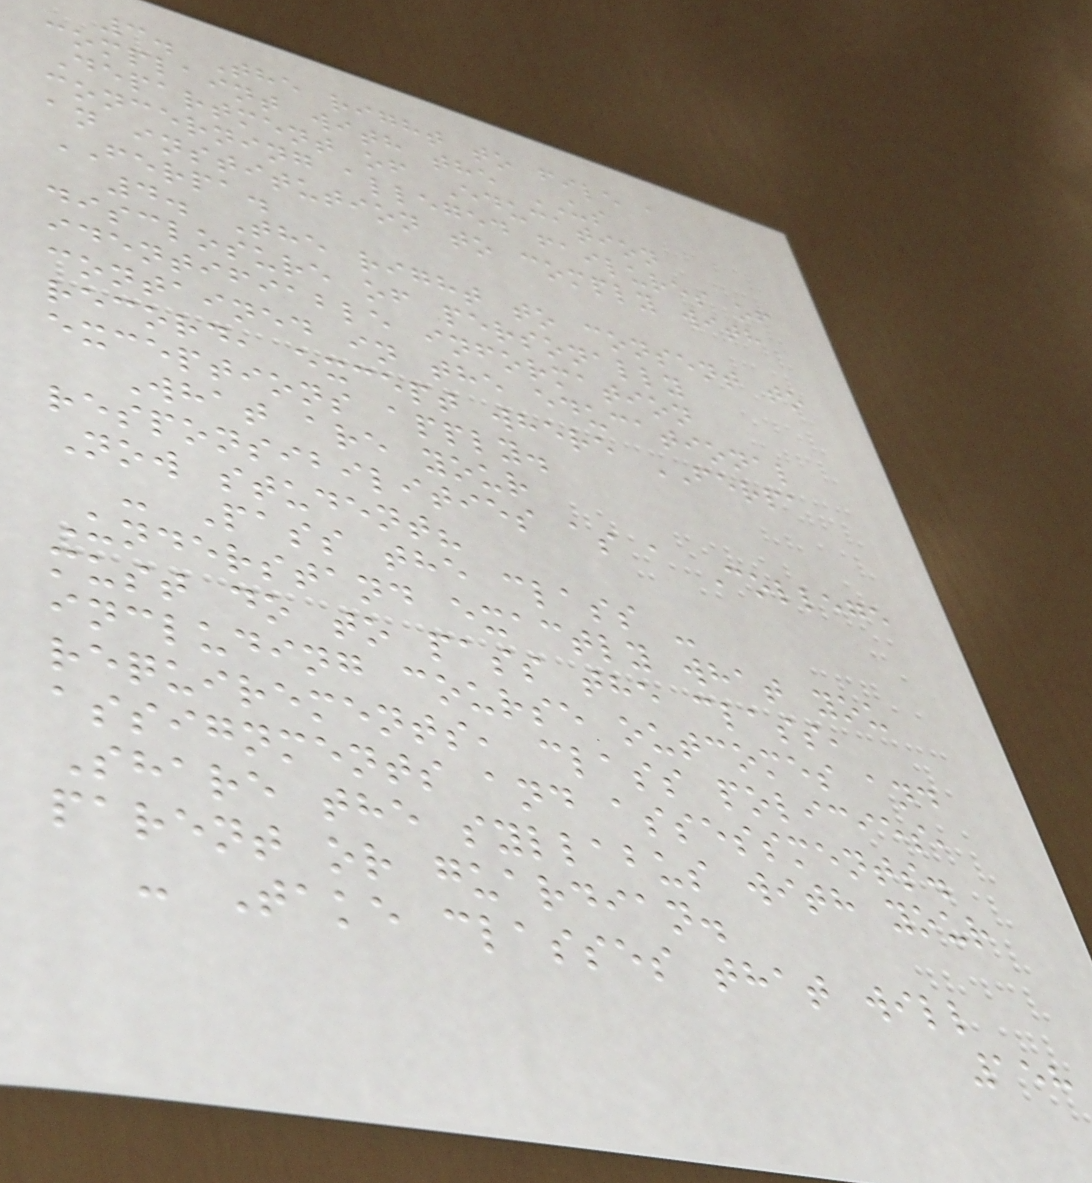3. The right to file a
complaint with the US
Department of Education
concerning alleged failures of
an institution to comply with
FERPA.
4. The right to consent to
disclosure of personally
identifiable information
contained in the educational
record, except where FERPA
exceptions apply.
What are your
responsibilities as a College
Now student?
- Pass the class -
Understand exactly what you
must do to pass the class,
including course outcomes and
requirements, class policies,
assignments and assessments.
Share the syllabus with your
parent or guardian.
- Take classes that will
158
